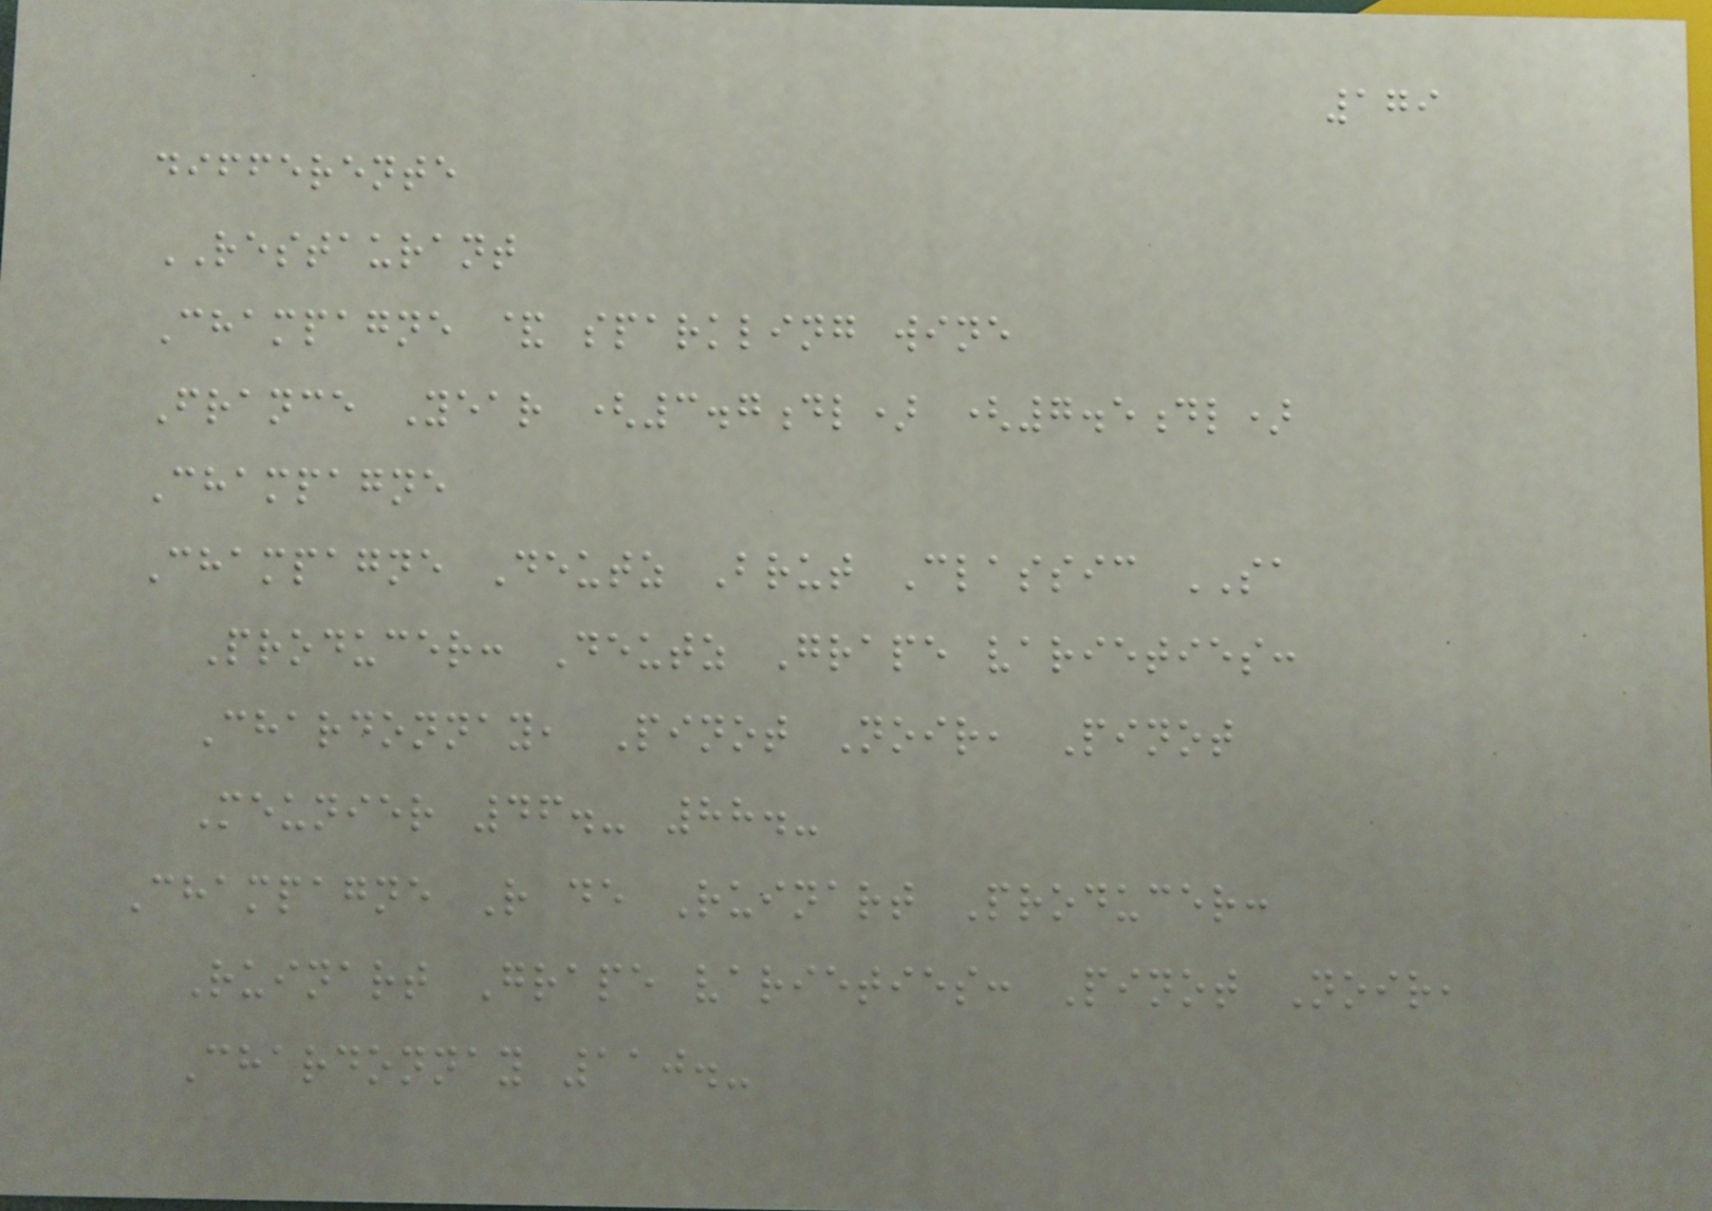179
differente
RESTAURANT
Champagne & sparkling wine
France Year (3.7dl) (7.5dl)
Champagne
Champagne Deutz Brut Classic SA
Producer: Deutz Grape varieties:
Chardonnay, Pinot Noir, Pinot
Meunier 46.- 88.-
Champagne R de Ruinart Producer:
Ruinart Grape varieties: Pinot Noir,
Chardonnay 110.-
